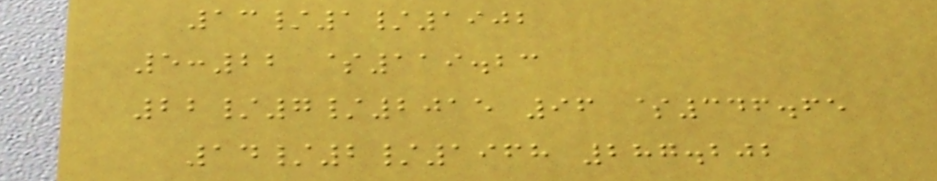13/1/1902
5:22 $119.23
22/7/2015 96 $346.65
14/2/1968 287.202
